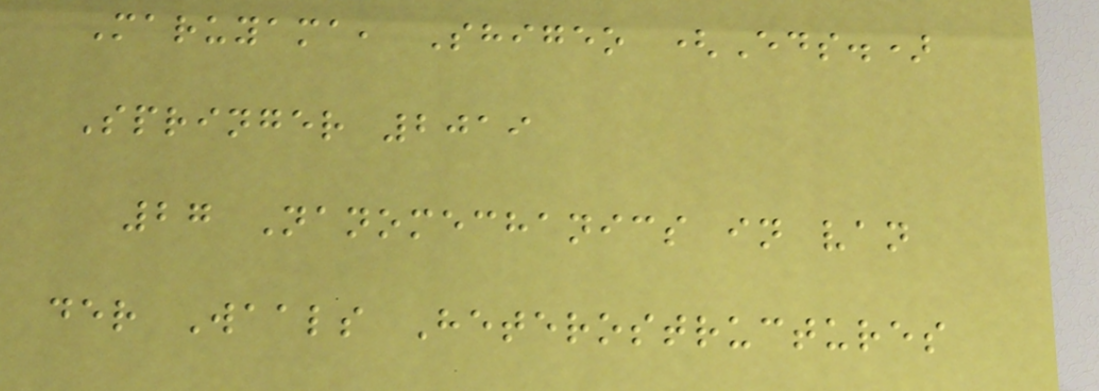Maruyama, Shigeo (Eds.)
Springer 2019
27 Nanomechanics in van
der Waals Heterostructures
